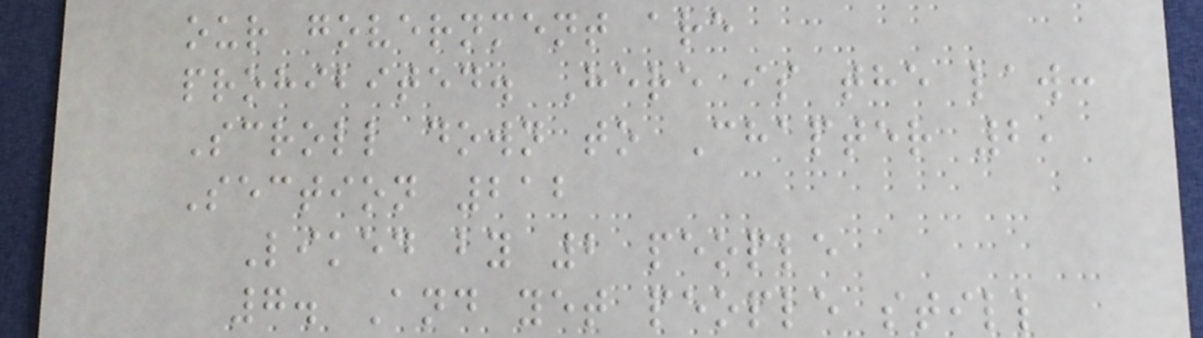our government are
prohibited. Here is the law:
Scroll down to Chapter 2,
Section 212
Liked by 2 people
7. And yet people still
